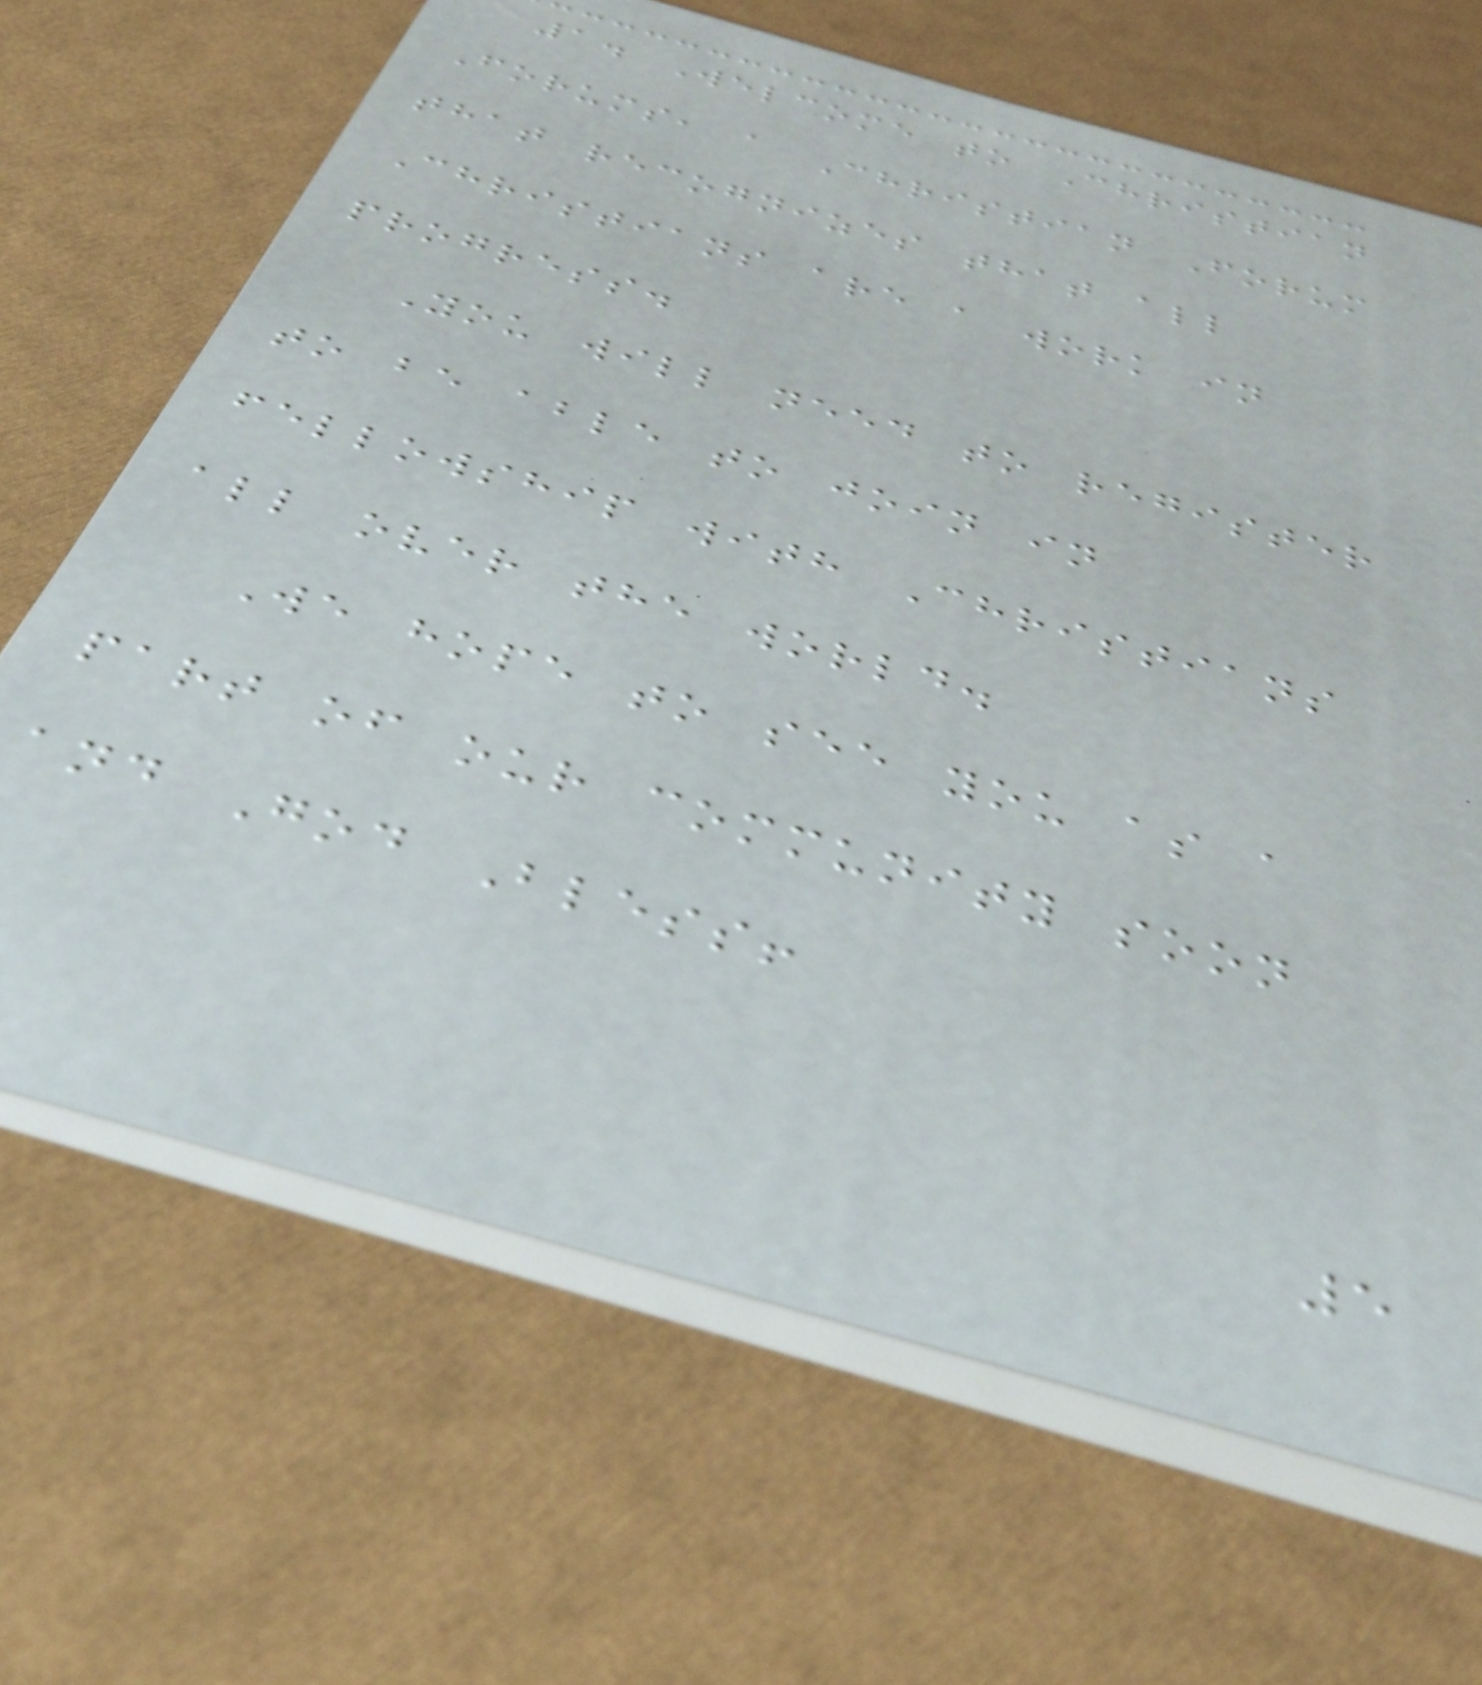1. Welcome to Christian
Forums, a Christian Forum
that recognizes that all
Christians are a work in
progress.
You will need to register
to be able to join in
fellowship with Christians
all over the world.
We hope to see you as a
part of our community soon
and God Bless!
5
